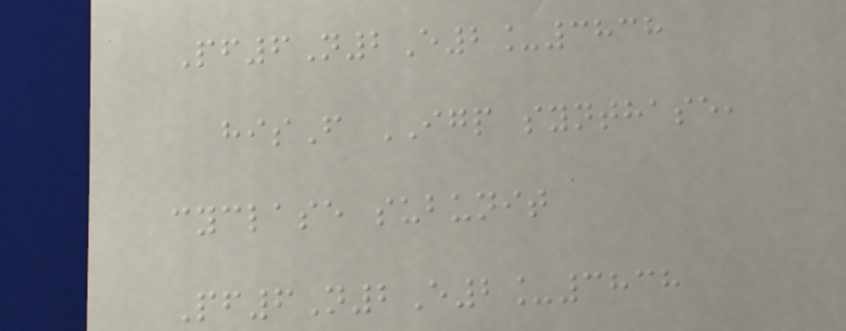Pf6N2E2_3838
hisF IGP synthase,
cyclase subunit
Pf6N2E2_3838
